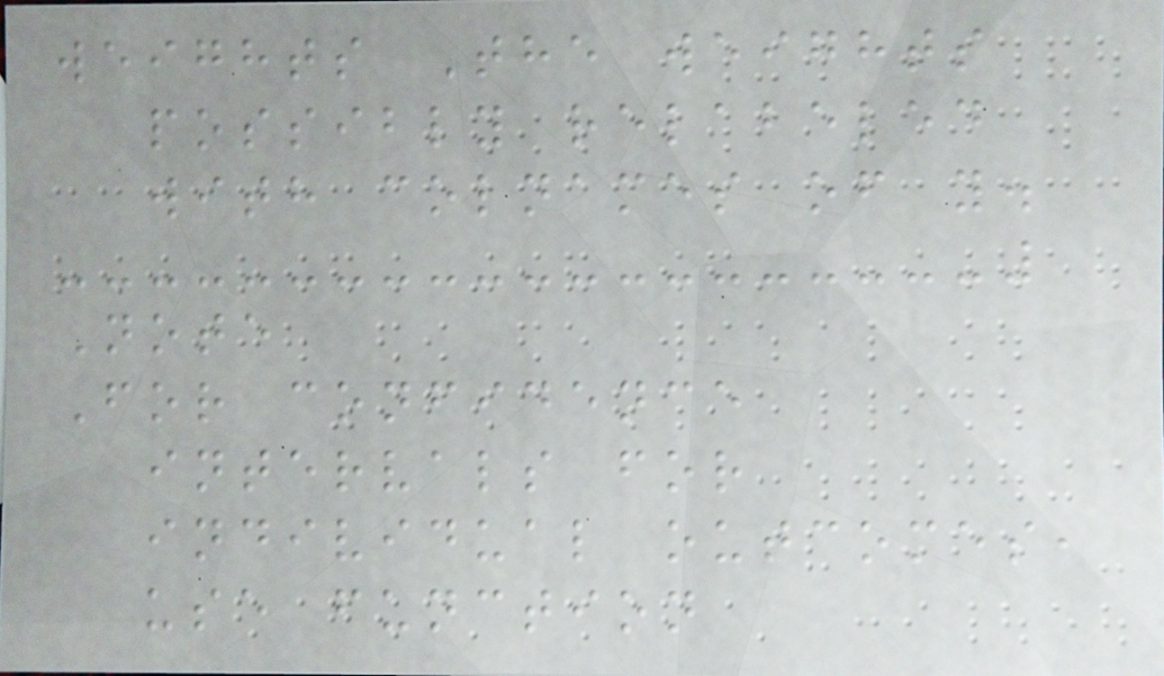weights The weights
possibly relabeled
with colnames of y.
Note
For confidence
intervals for
individual outcomes,
use function
